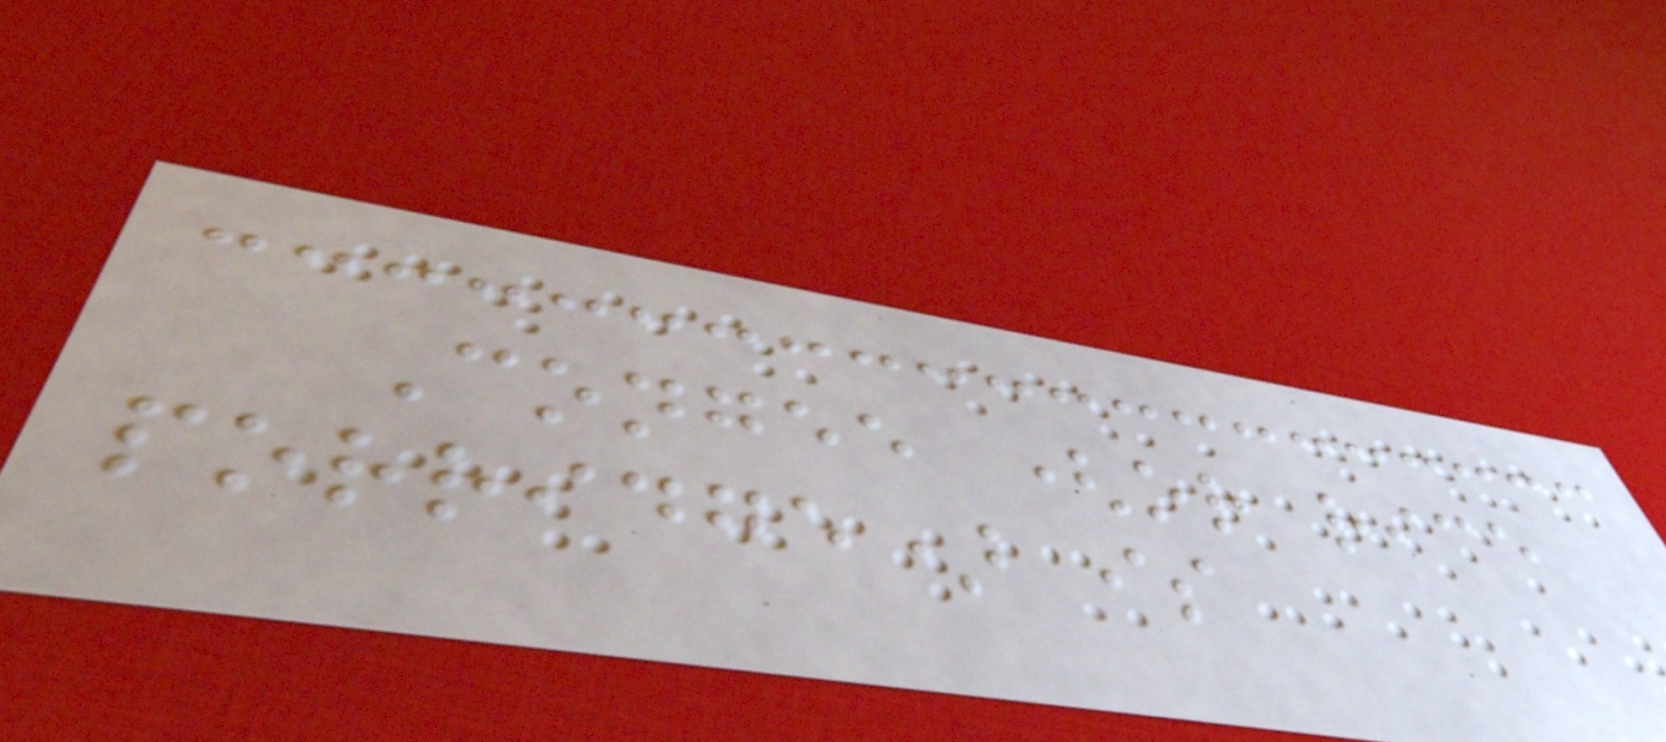Congee (or rice
porridge) is
